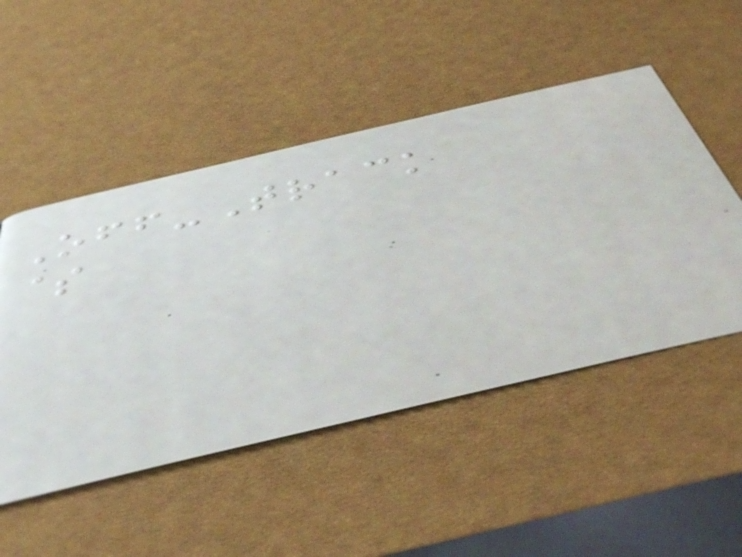Off-Track
$
